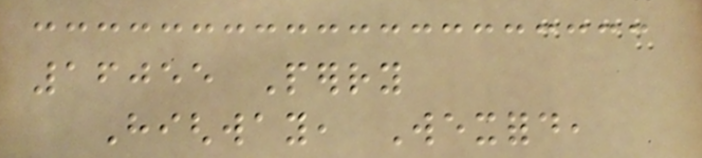16055 Perry
Highway, Wexford,
